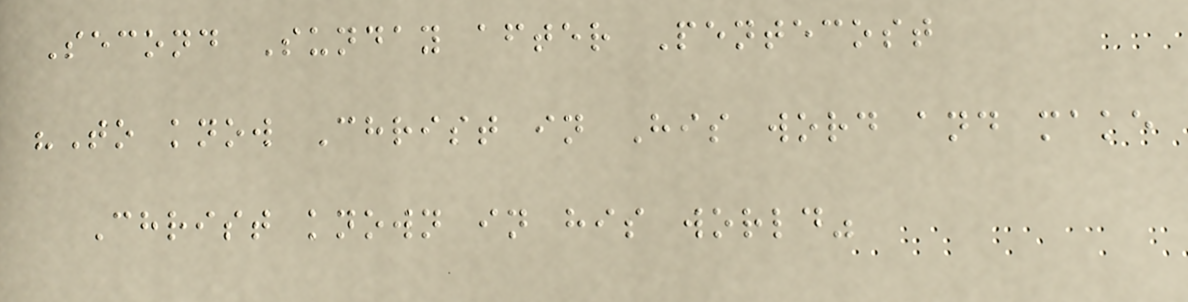Second Sunday after Pentecost
"To know Christ in His word and make
Christ known in his world"
